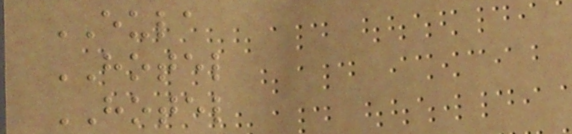EULA
HOTEL
HOTEL
